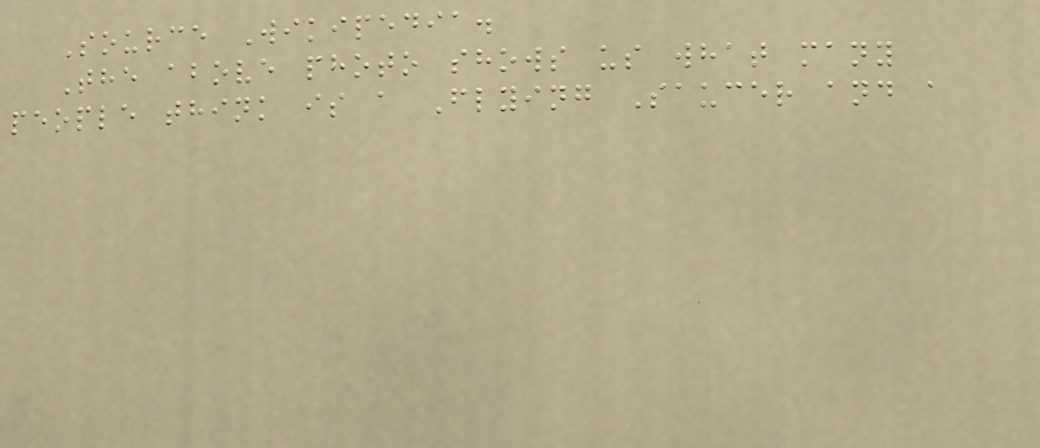Source Wikipedia.
The above photo shows us what many
people think is a Flying Saucer and a
